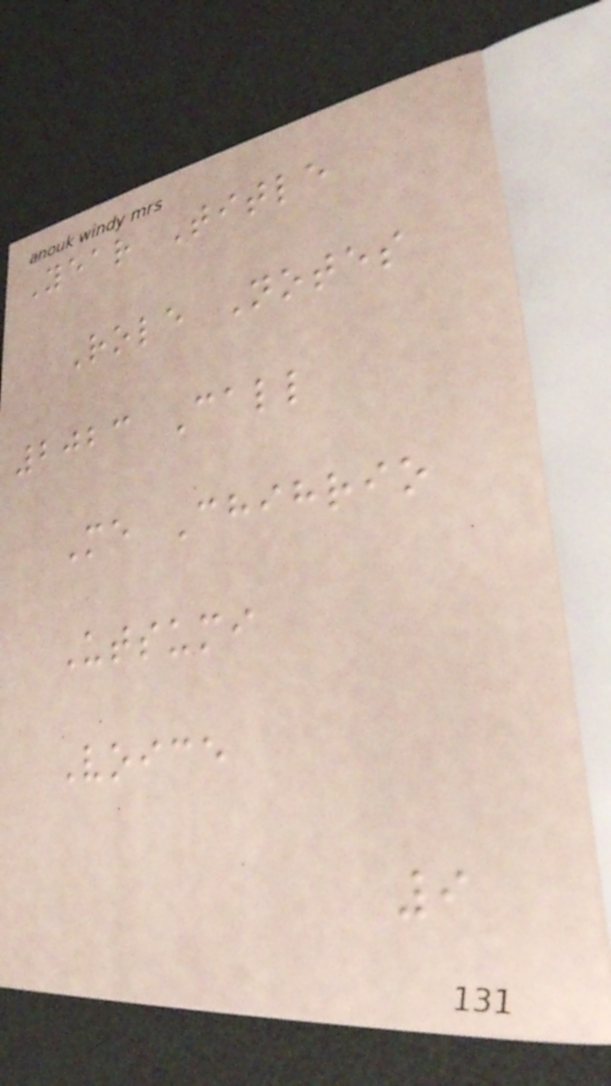Year Title
Role Notes
2023 Call
Me Chihrio
Utsumi
Voice
9
